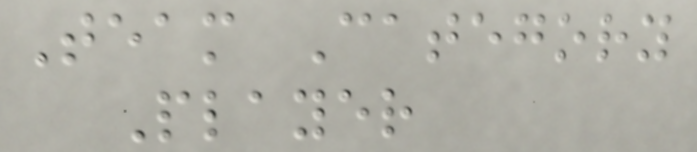Team Category
Player
